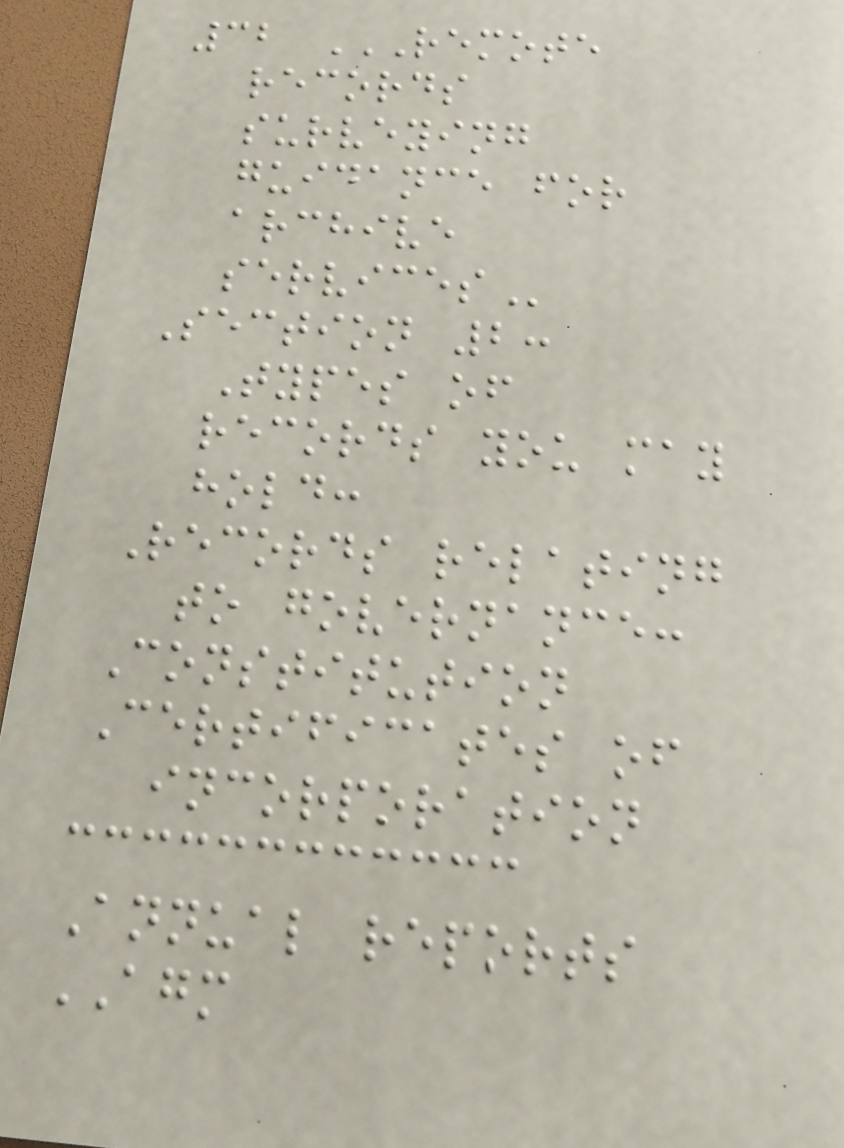32 REMOTE
RECORDS
SURVEYING
GUIDANCE FOR
ARCHIVE
SERVICES
Section 2:
Types of
records you may
hold:
Records relating
to governance:
Constitution
Certificates of
incorporation
Annual reports
AGM
